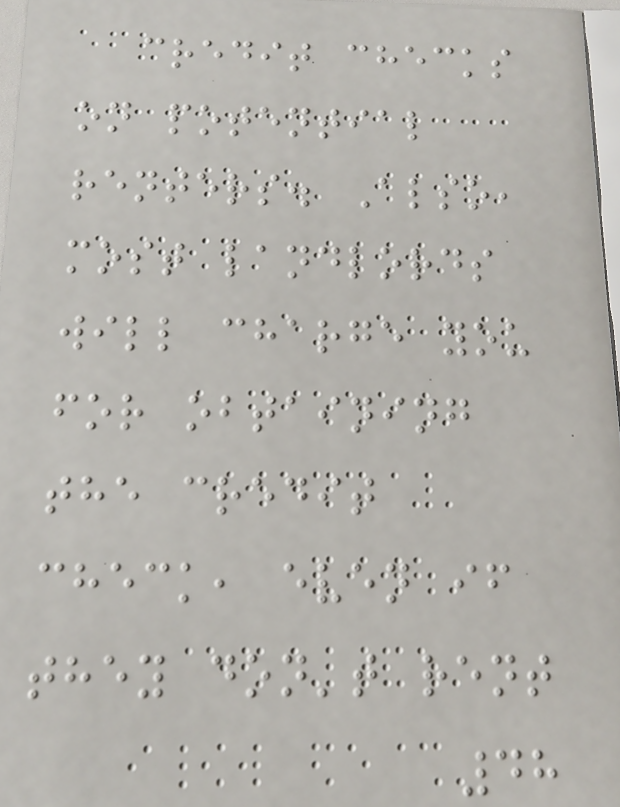credit checks
on potential
renters. Also,
most landlords
will charge you
for obtaining
the credit
check, even if
they don't rent
48
